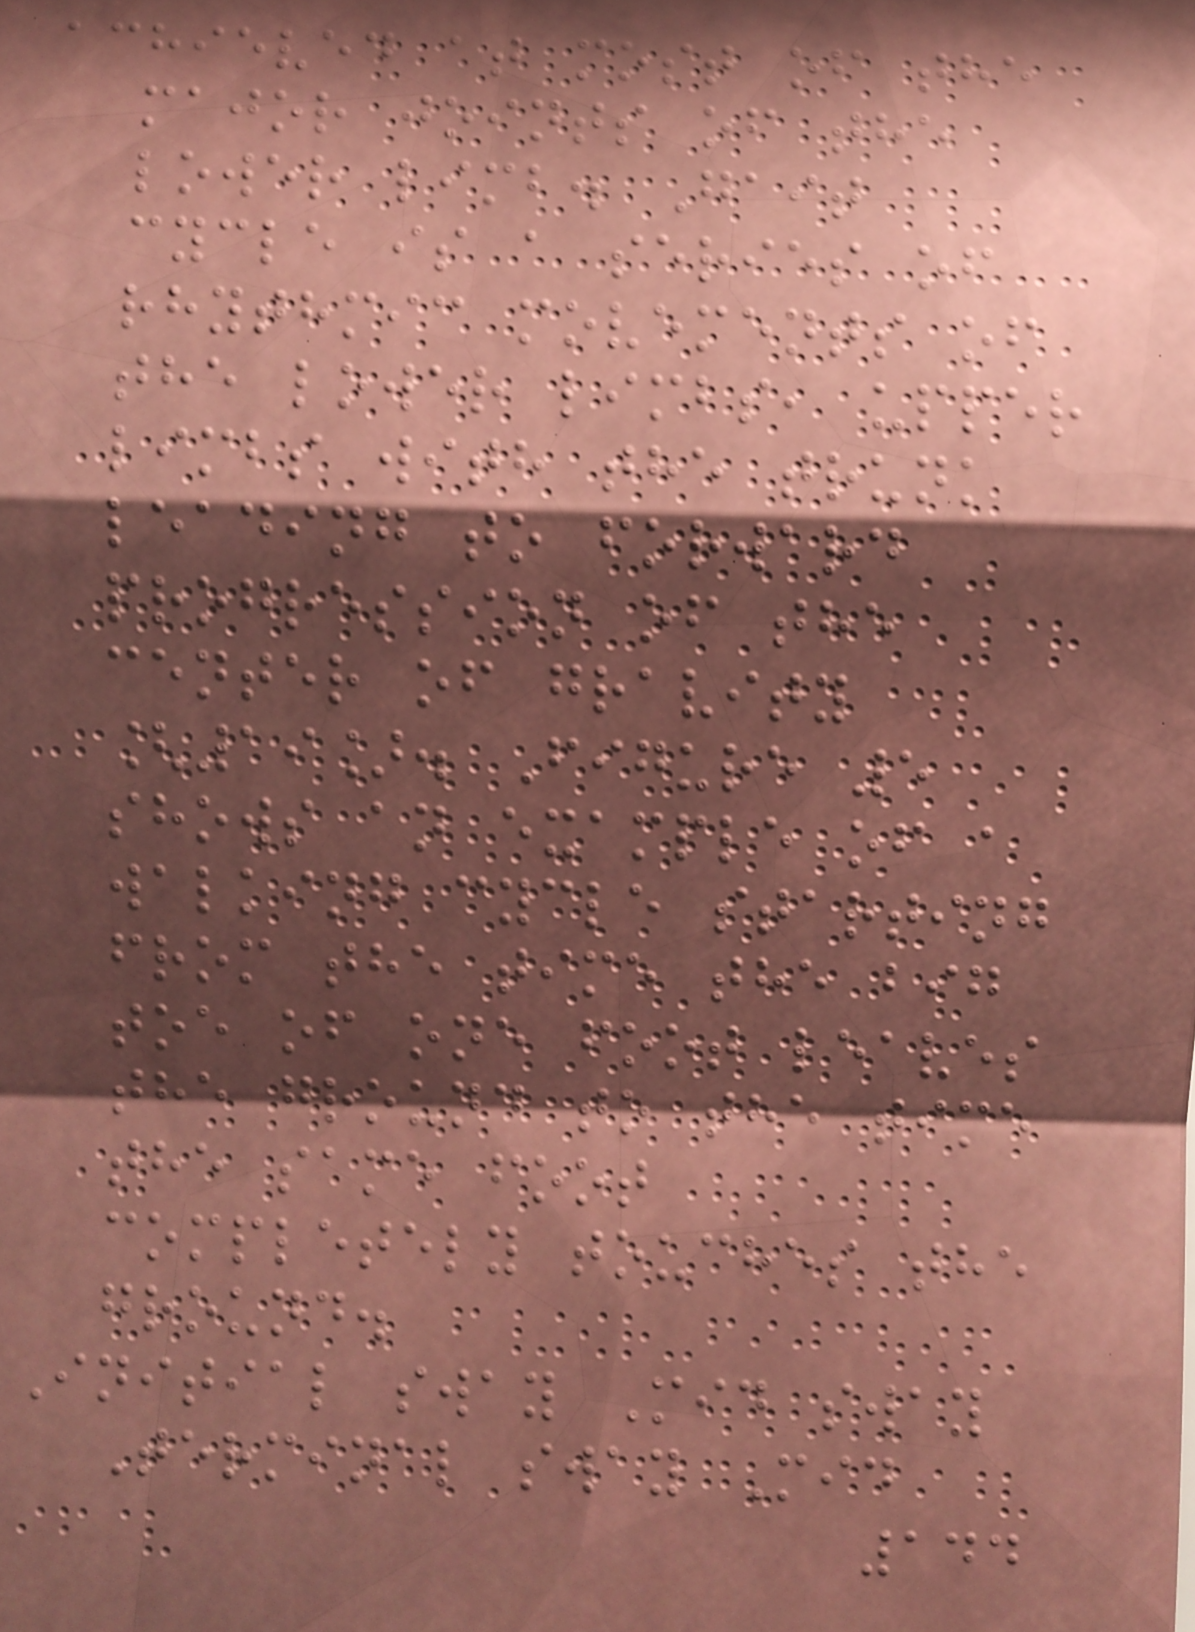achieved at most of the
major joints of the
lower limb. Gait
cycle is a series of
rhythmic movements of
the lower limbs, upper
limbs with the trunk
leading to forward
progression of the
center of gravity
[19]. Figure 5
shows an example of a
walking cycle starting
from the time the big
toe of one foot leaves
the ground to the time
the same foot
completely touches the
ground.
Initial sway Mid sway
Terminal sway Mid
144
